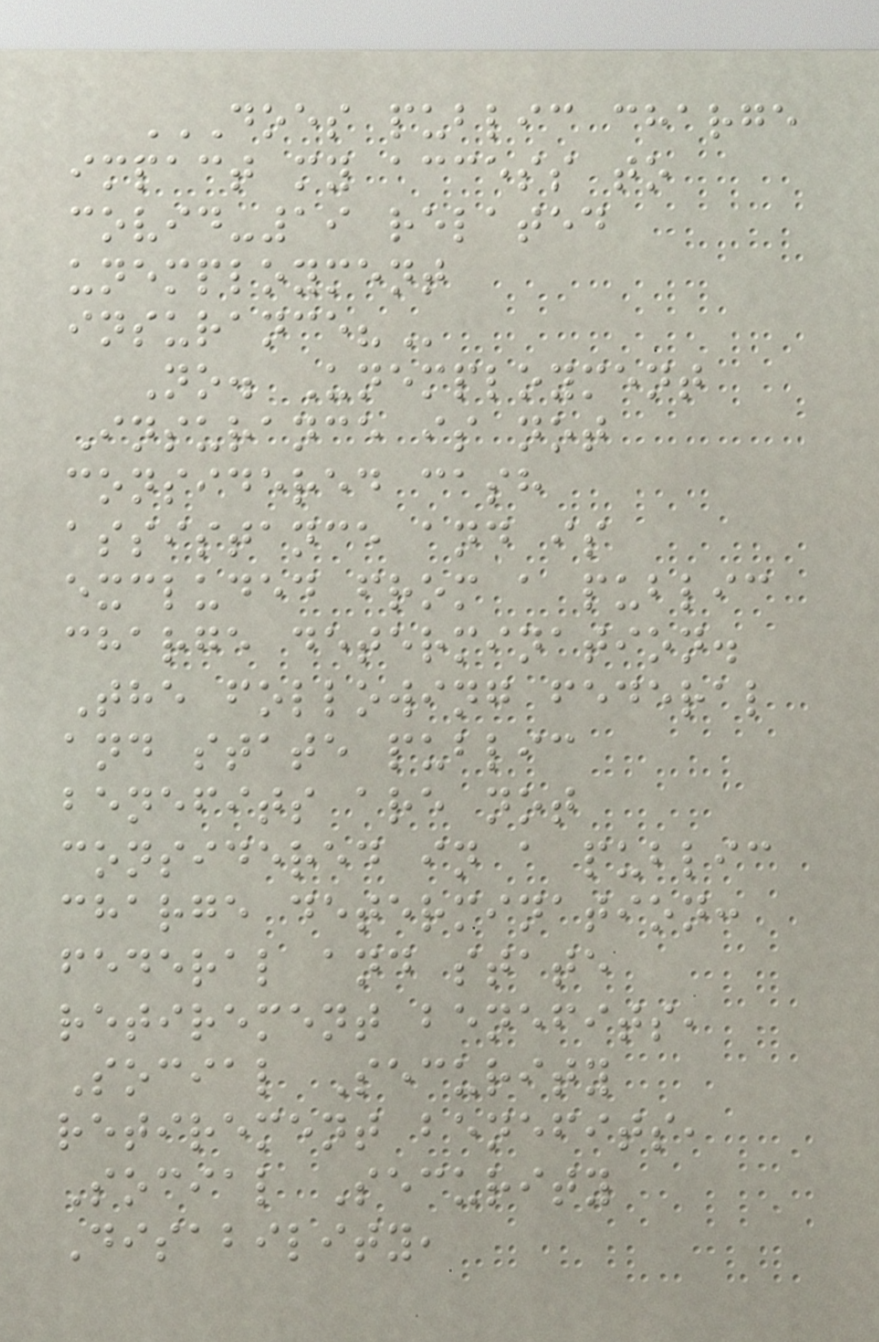DOES PUBLIC CHARGE
IMPACT MY ACCESS TO
COVID-19 RELATED
UNEMPLOYMENT
INSURANCE?
No. Unemployment
Insurance is not
considered cash
assistance and is
excluded from a public
charge determination.
The following federal
and state public
benefits are not
considered in a public
charge determination:
federal and state
retirement benefits,
Social Security
retirement benefits,
Social Security
Disability,
